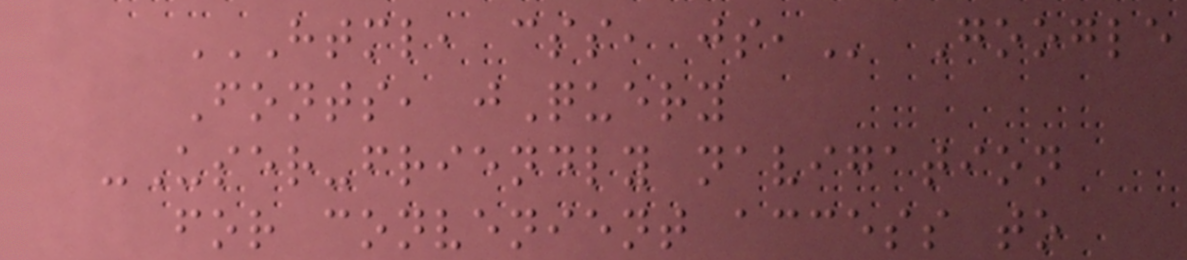HTML, CSS, JS, Google
Fonts, jQuery
-User-friendly navigation
for convenient access to
